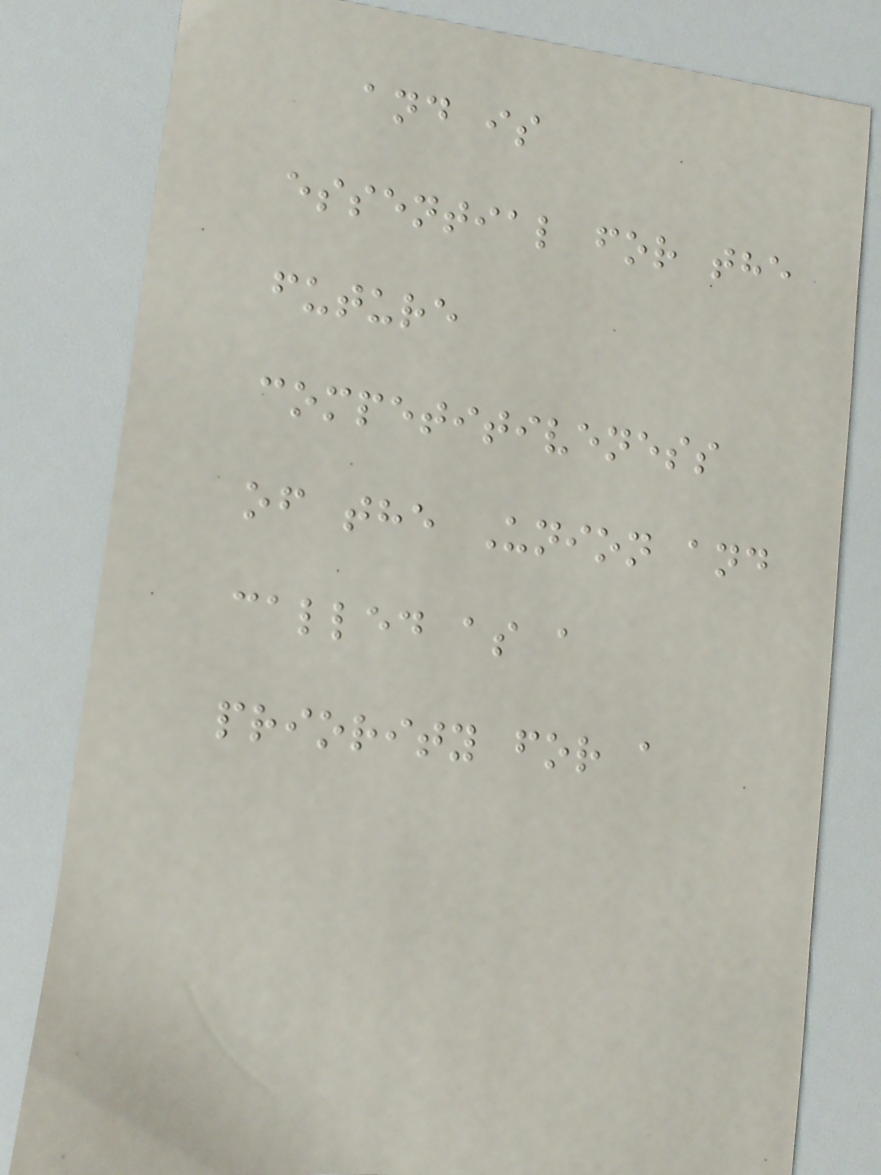and is
essential for the
future
competitiveness
of the Union and
called as a
priority for a
